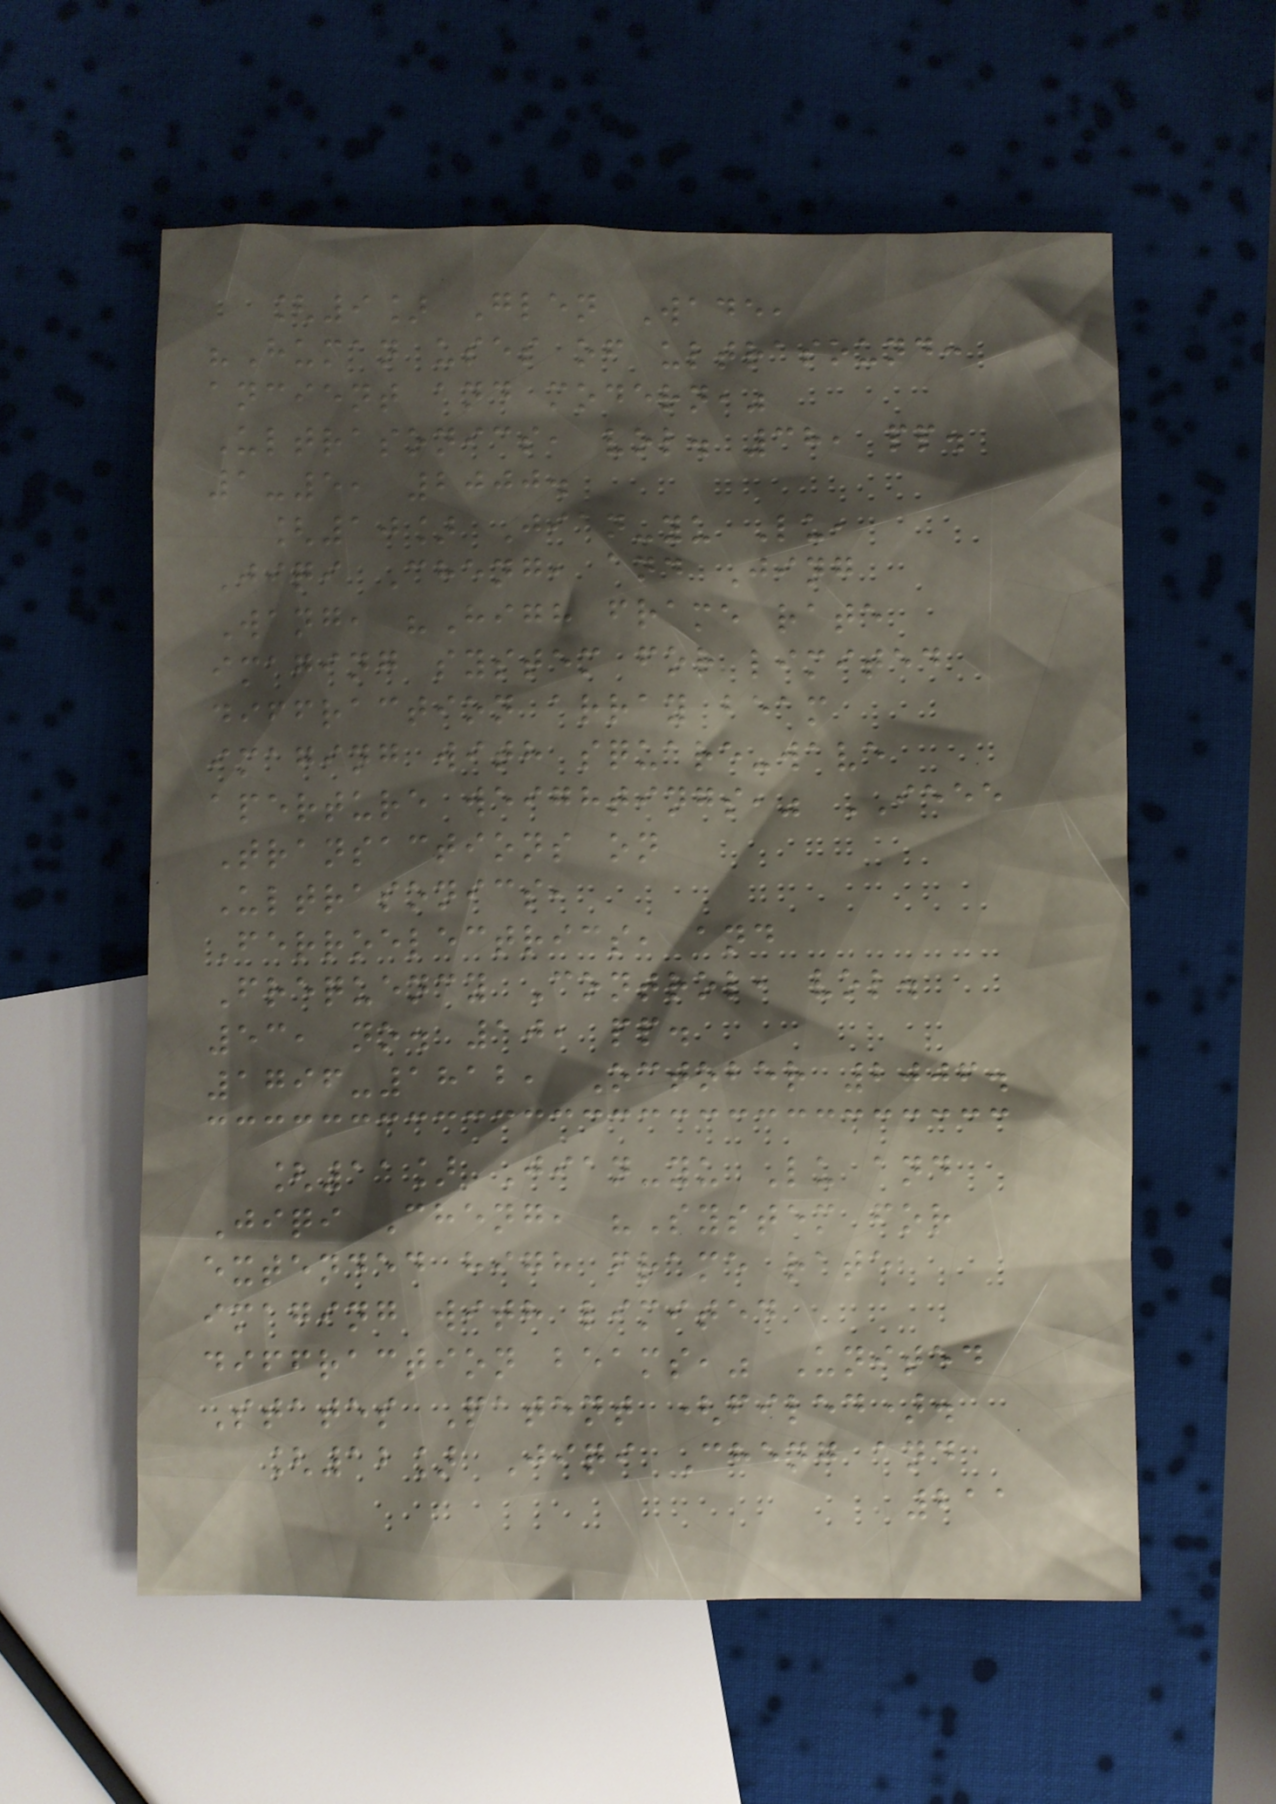[9] Glen Wade,
"Human uses of ultrasound:
ancient and modern,"
Ultrasonics, vol. 38, pp.
1-5, 2000.
[10] Jian-yu Lu,
Jiqi Cheng, and Jing
Wang, "High frame rate
imaging system for limited
diffraction array beam
imaging with square-wave
aperture weightings," IEEE
Transactions on
Ultrasonics,
Ferroelectrics, and
Frequency Control, vol.
53, no. 10, pp.
1796-1812, October 2006.
[11] Jian-yu Lu and
Jiqi Cheng, "System for
extended high frame rate
imaging with limited
diffraction beams," United
States Patent (filed).
[12] Jiqi Cheng and
211
